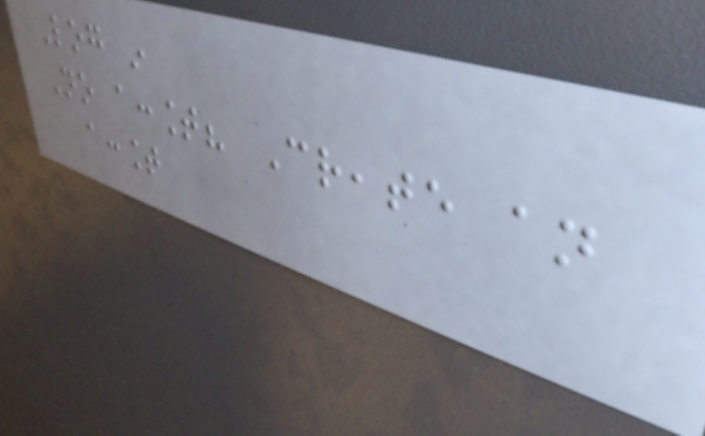Log in
No account? Create an
account
